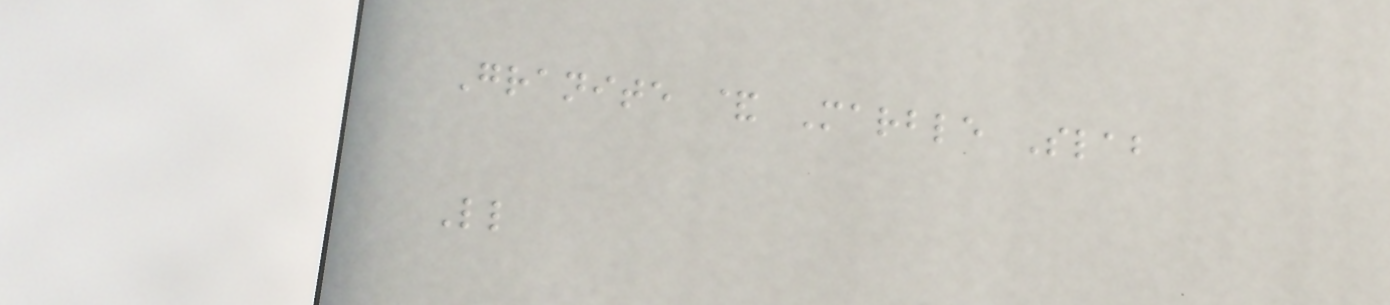Granite & Marble Slab
Ll
